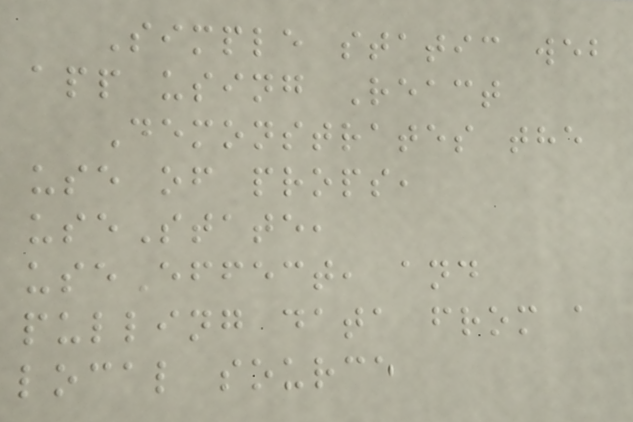Simple static web
app using React
Demonstrates the
use of props,
useState,
useEffect, and
pulling data from a
local source
